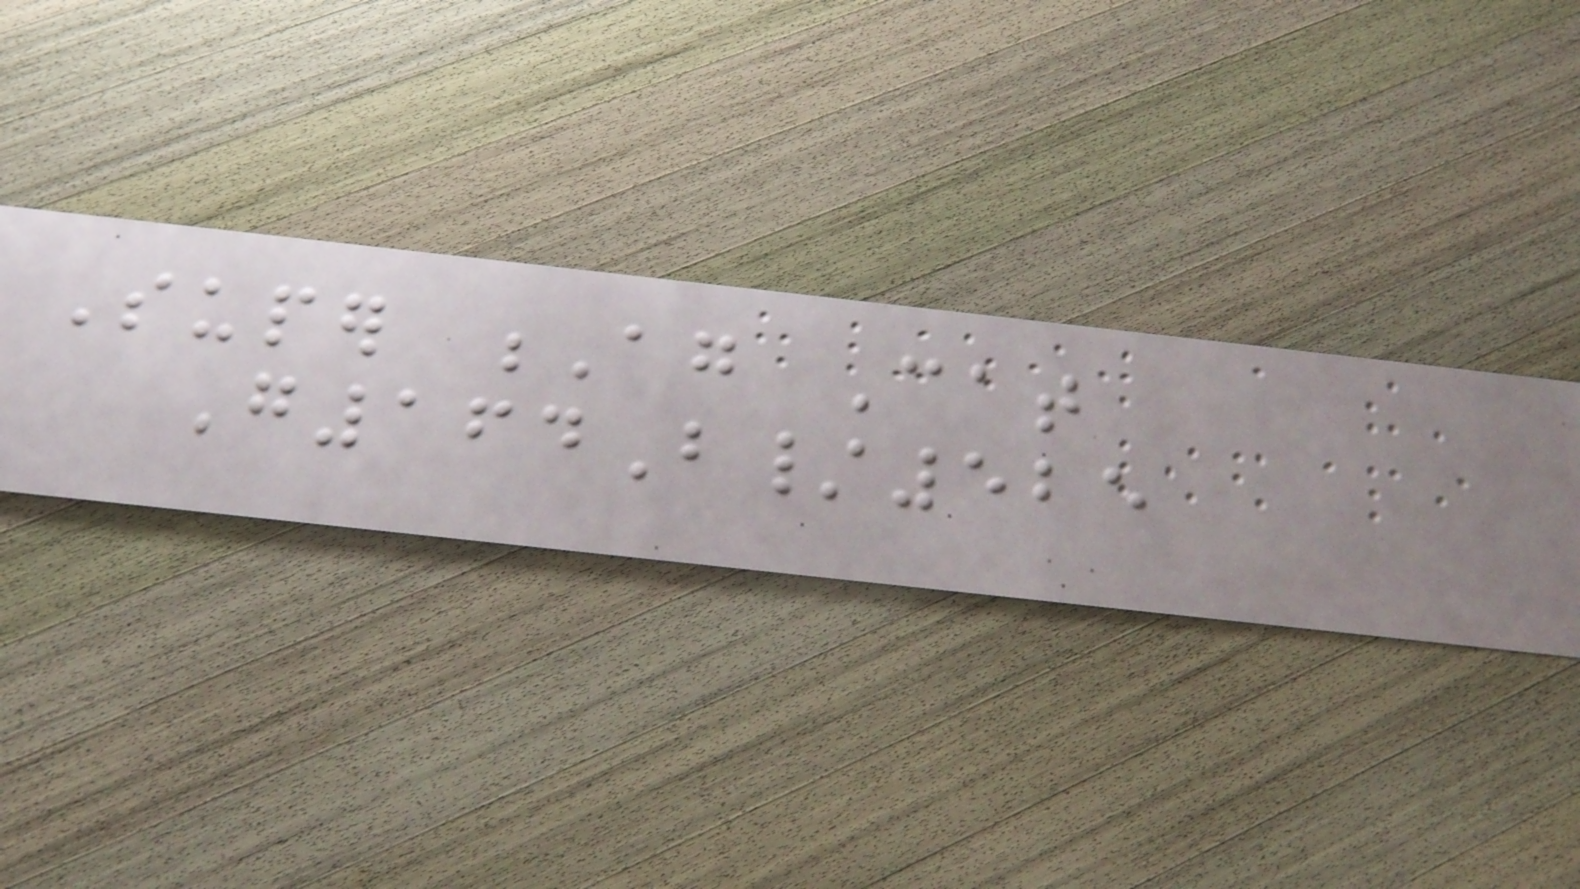Super Ag Cat
G164B/525
